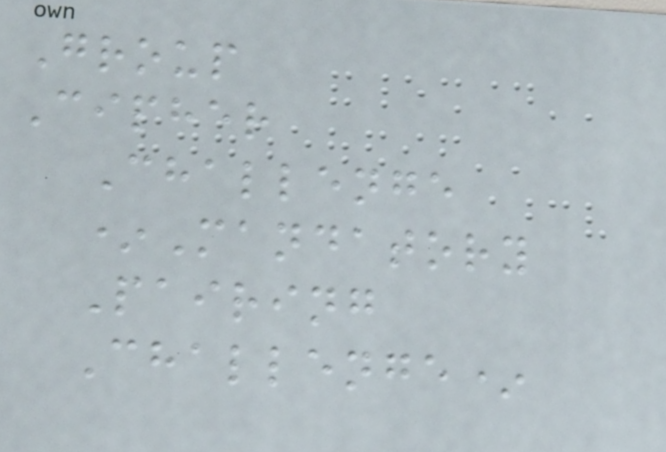Group
Cipher
Challenge
*Mandatory
Pairing
Challenge*
